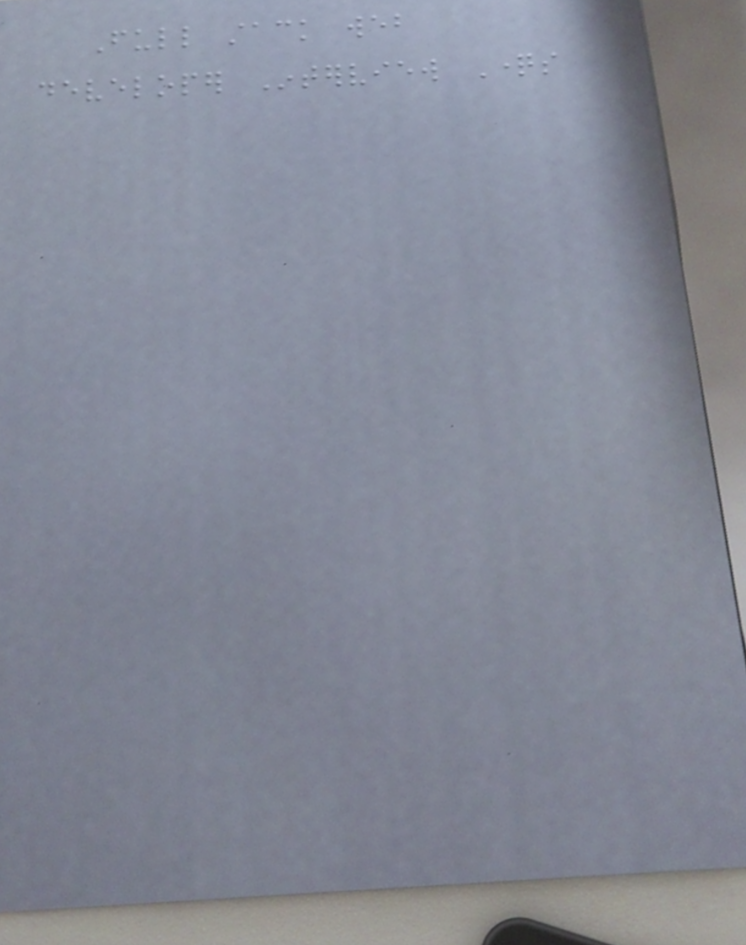Full stack web
developer Interview Questions
